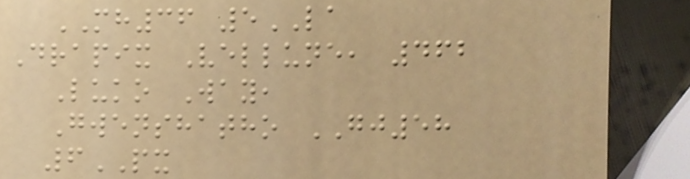MH36 5LA
Drapix Vellune, 462
Luko Way,
Gwenshatho GJ58
6PX
